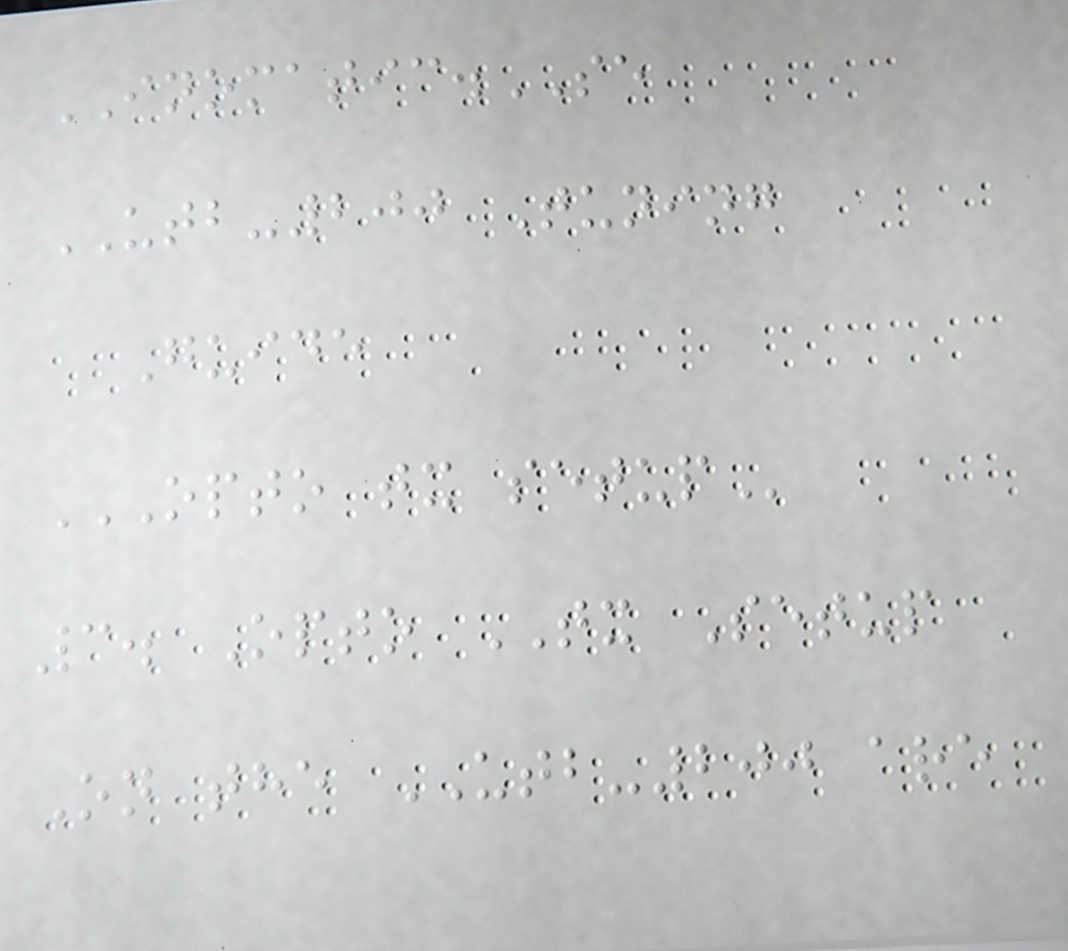INOMATIC.SE
UTB-200 Tuning
Guide
OPTO TX SETUP
3. Opto TX Setup
On the UTB-200 are
